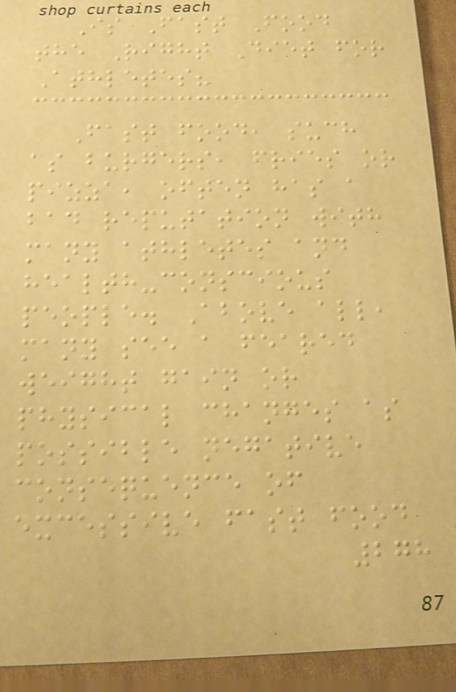Is Fast Food
the Right Diet for
Athletes?
Fast food, such
as burgers, fries or
pizza, often has a
bad reputation with
many athletes and
health-conscious
people. Above all,
many see a feared
weight gain or
physical changes as
possible negative
consequence of
excessive fast food
278
